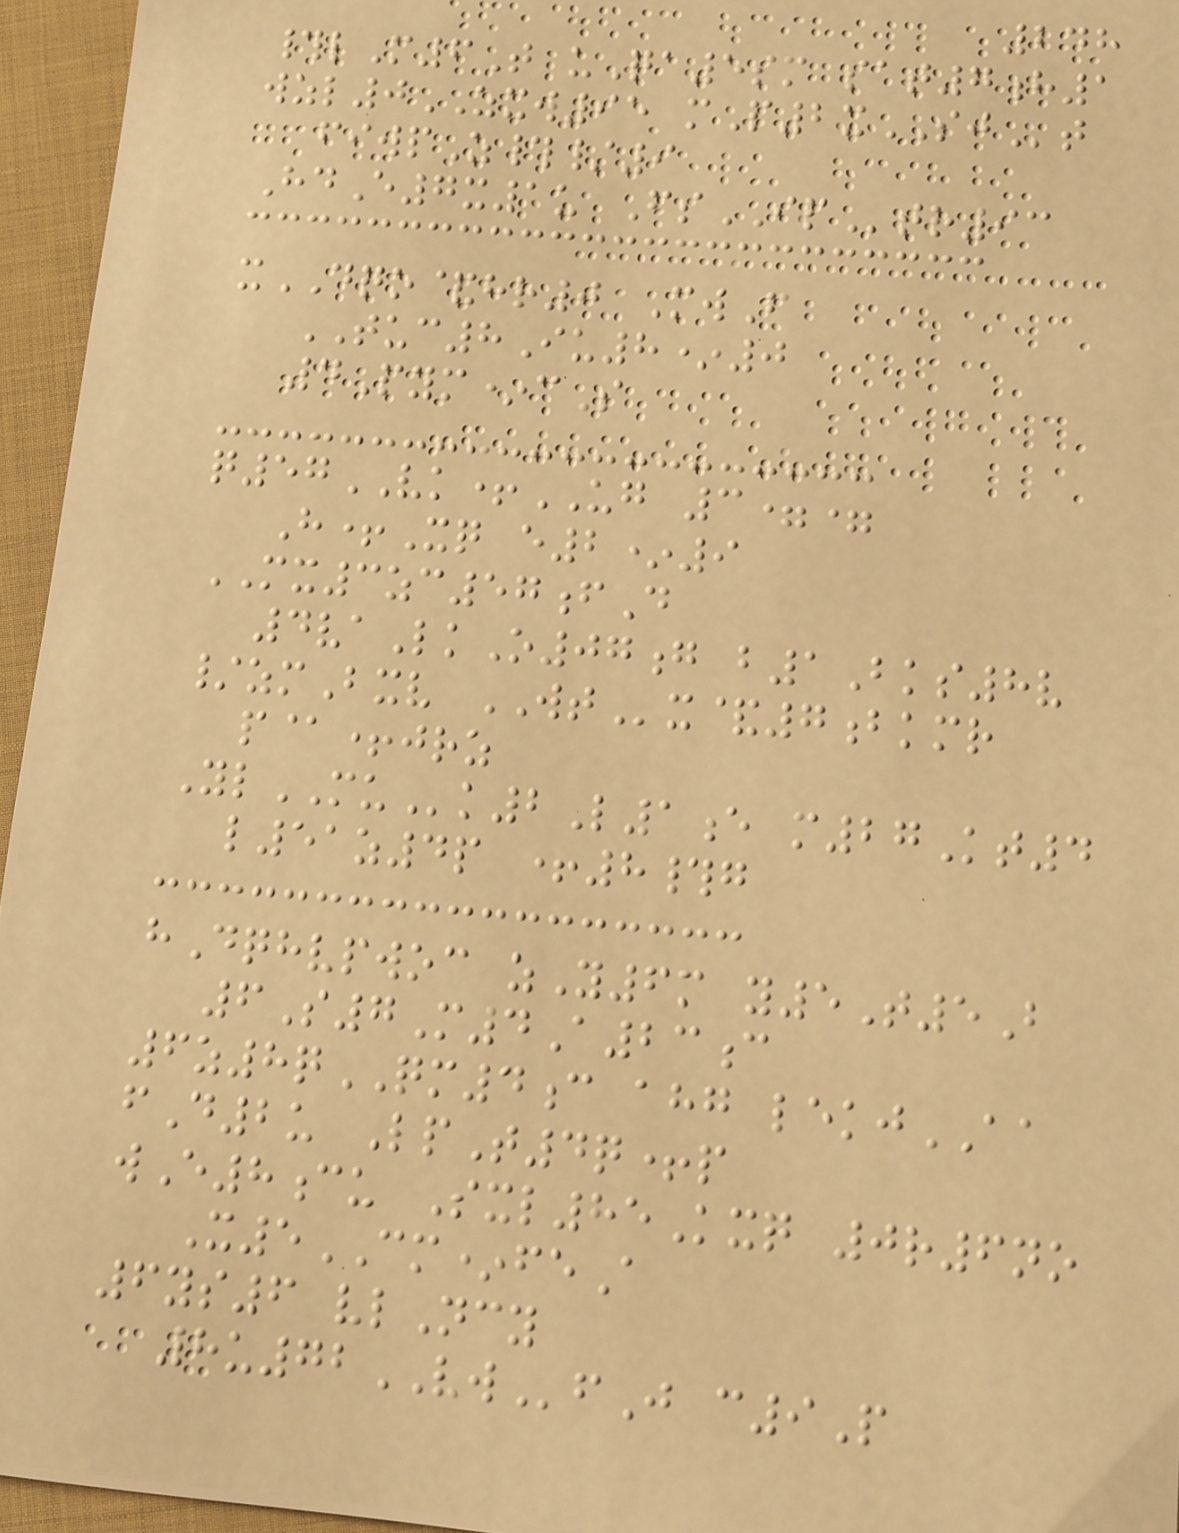248
#lM6T uQa5sm sat7h1
wzl0ZXW95 mP2xSJt
fiwpZ#/9
HdE7x1u FsIPtr93
xDQO&hr0 MwF
TUC8Iu8*0
4Pym*cS
q57VK+UG 3==
H+Xq e2*9
MX3zc57fD
4vaLkO07g b1Bks8v
/zmBxv WTx&7bkmr
p@+jrz
YlMUk2L1e m27Kt4
l51z4p +8#g
hDqhvpwoc zY6m y5T5B
6S7M4A23c
6z8qQM4c ahg lekjAA
fD2u LpT4q+p
wE8cu Sxl85Kxq 0r6no
X5CM*feA
6ys6 vlNcy
8u72VWfJ c9P
